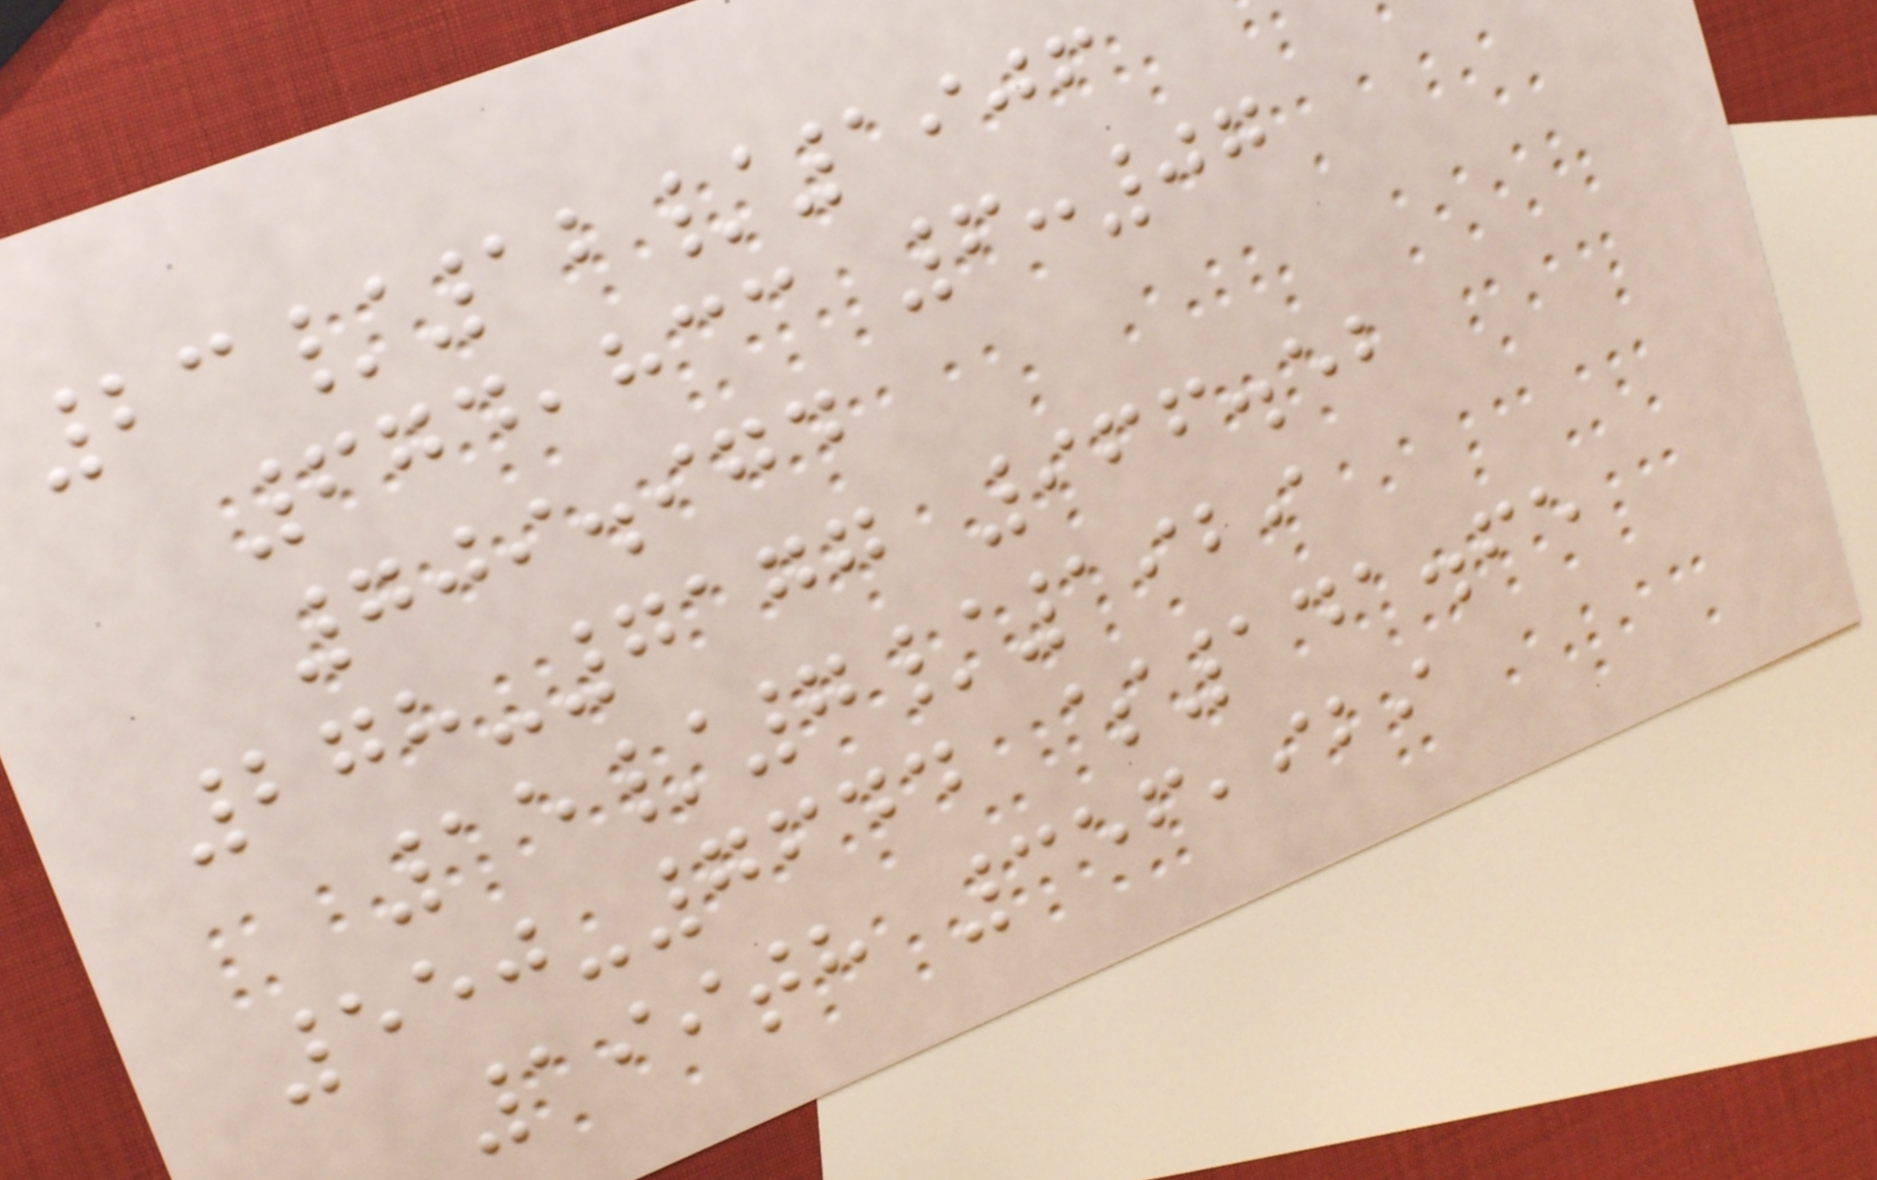23/12/1906
674,833 6:07
709.974
278-7177 966.52
15/7/1929
550-7644 $141.65
199th 356,929
